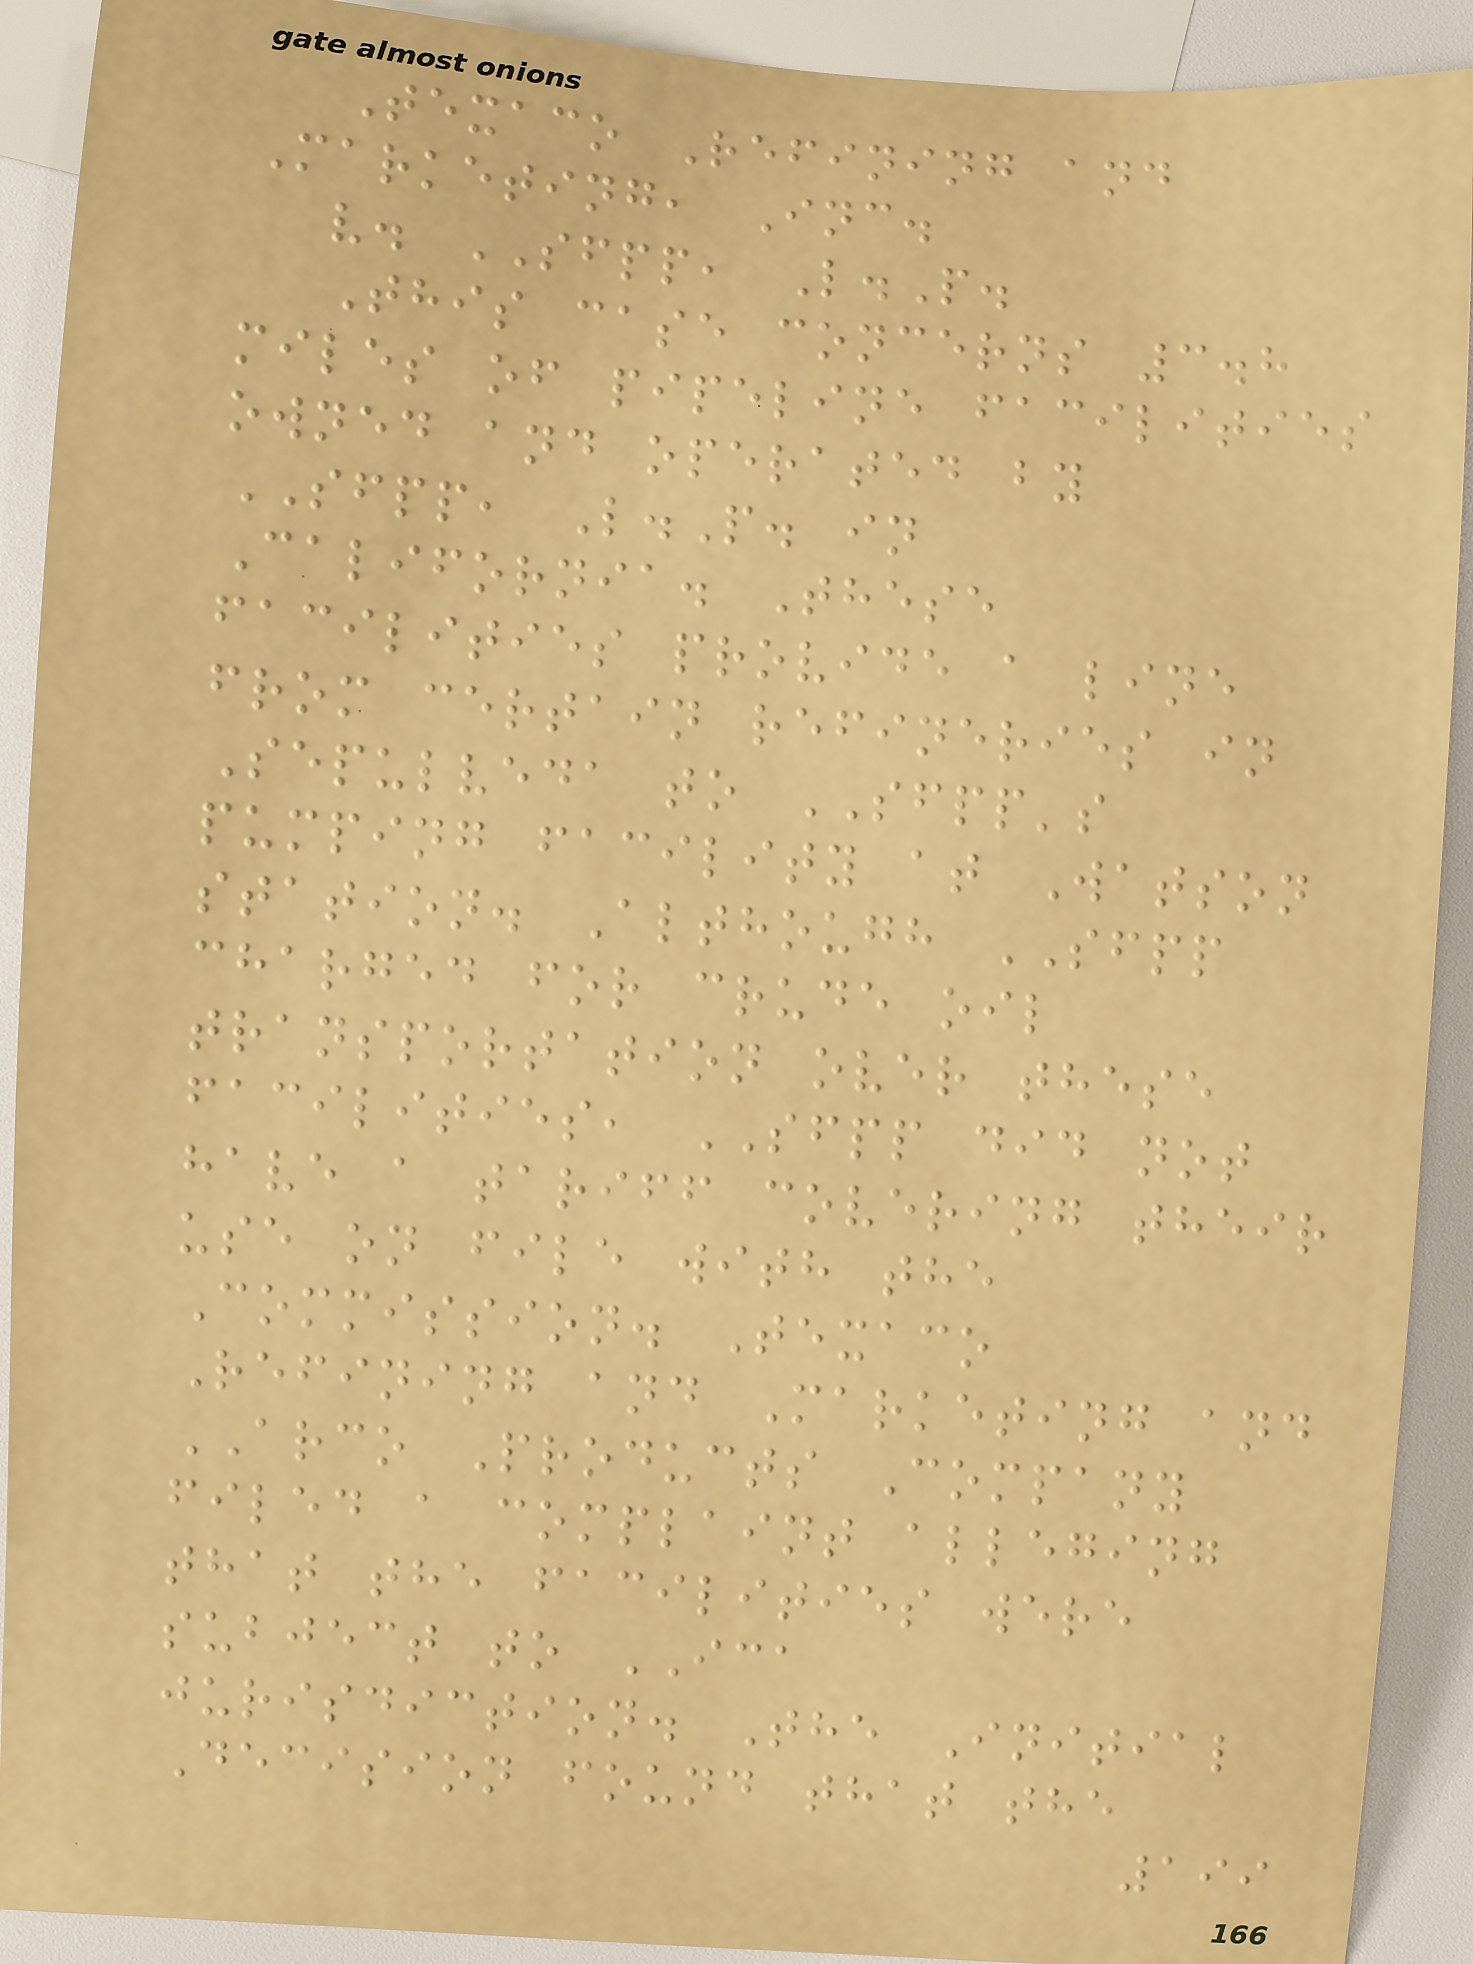Texaco Refining and
Marketing, Inc.
v. SFPP, L.P.
This case concerns 3.8
miles of pipeline facilities
owned and operated by
SFPP, L.P. in
California. These
facilities provide a line
from certain refineries in
Sepulveda to SFPP's
pumping facility at Watson
station. Although SFPP
charged for crude oil
transportation over these
facilities, SFPP did not
have a tariff covering their
use on file with the
Commission. Texaco
Refining and Marketing and
ARCO Products Company
filed a complaint alleging
that the facilities were
subject to ICA
jurisdiction. The Initial
Decision found that the
199
